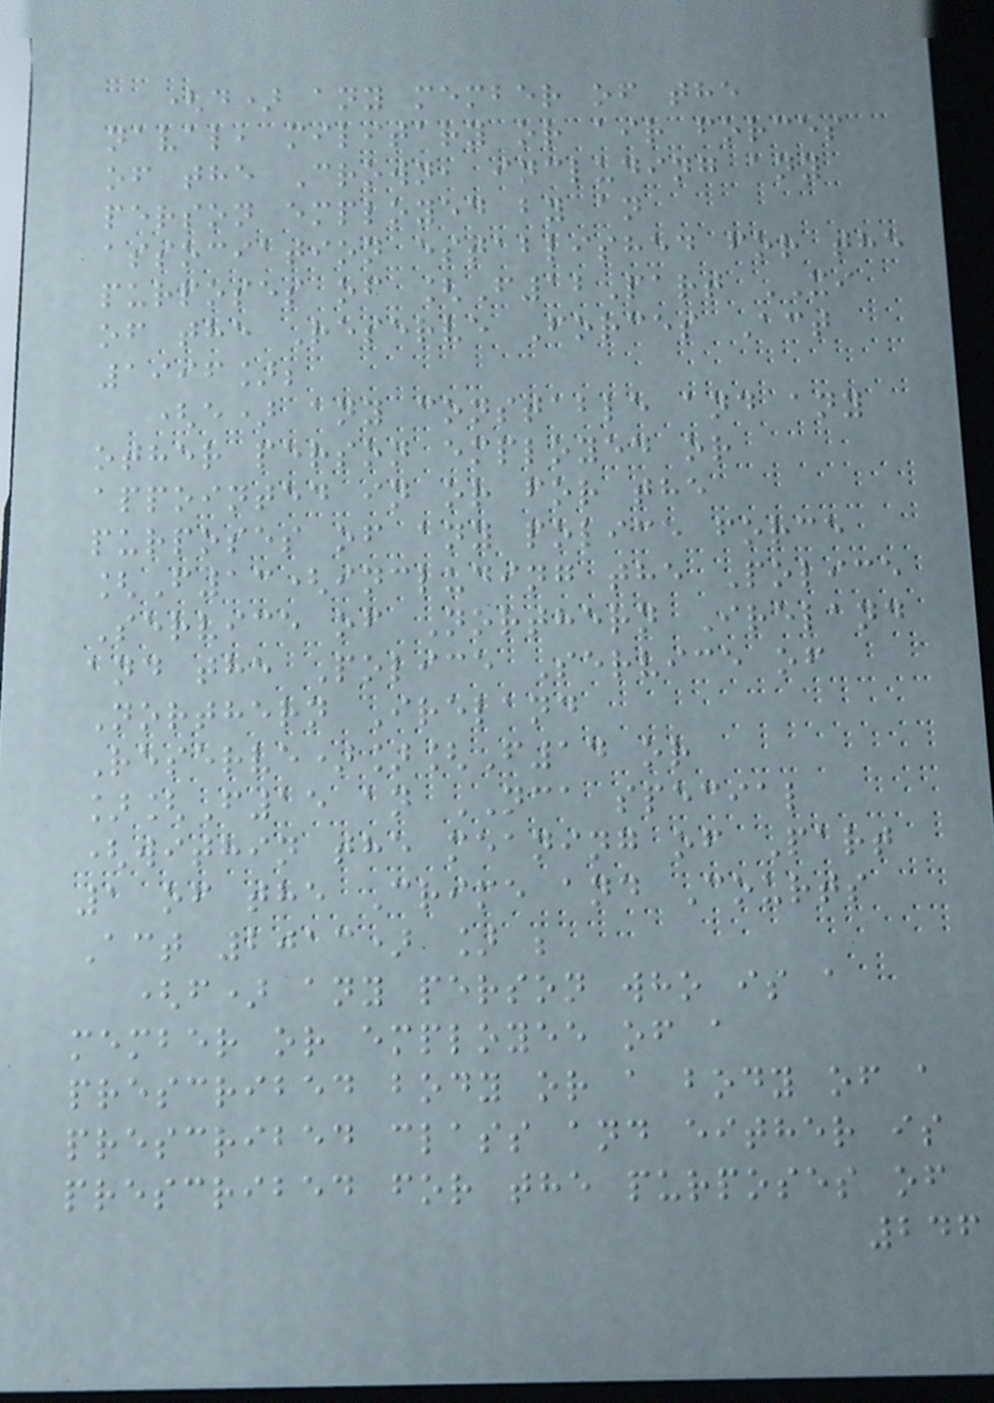(d) any member of the
naval, military or air forces
of the Crown, including any
person employed by an
association established for the
purposes of [F12Part XI
of the Reserve Forces Act
1996];
(e) any constable and any
other person employed or
appointed in or for the
purposes of any police force
[F13(including the Police
Service of Northern Ireland
and the Police Service of
Northern Ireland
Reserve)][F14 or
][F15 an NCA special
(within the meaning of Part
1 of the Crime and Courts
Act 2013) ] ;
(f) any person who is a
member or employee of a
prescribed body or a body of a
prescribed class and either is
prescribed for the purposes of
246
